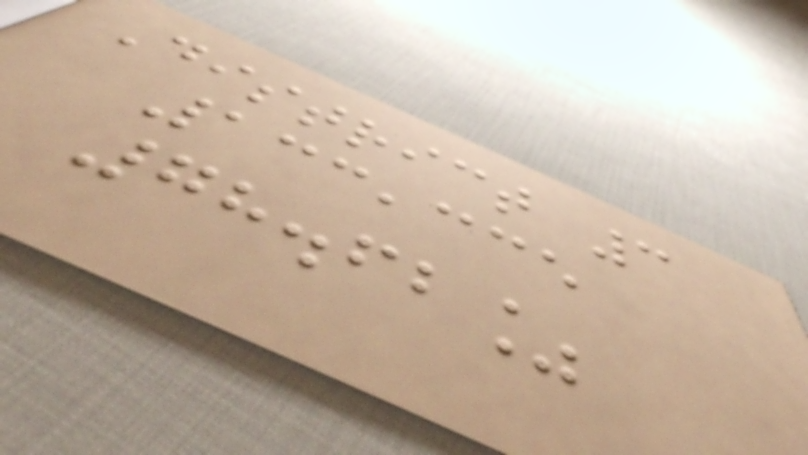District 3
133,335
78.62%
